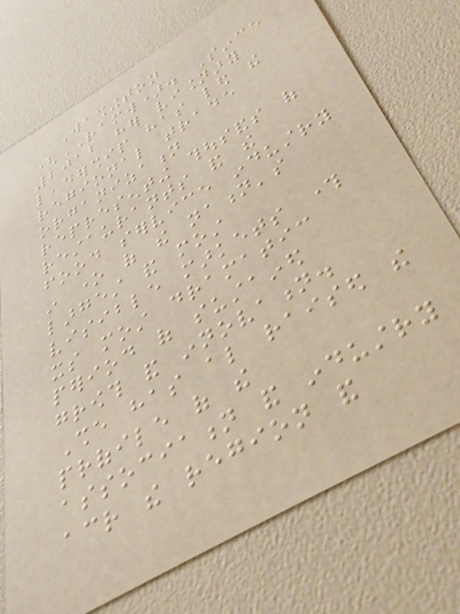Washington
(RAMW). Since
2012 her visionary
leadership has led the
regional trade
organization
representing thousands of
restaurants and the
food service industry
in one of the nation's
largest and most
visible markets through
its most dramatic
period of sustained
growth and innovation.
She has also raised the
profile of the
association and industry
across the region and
